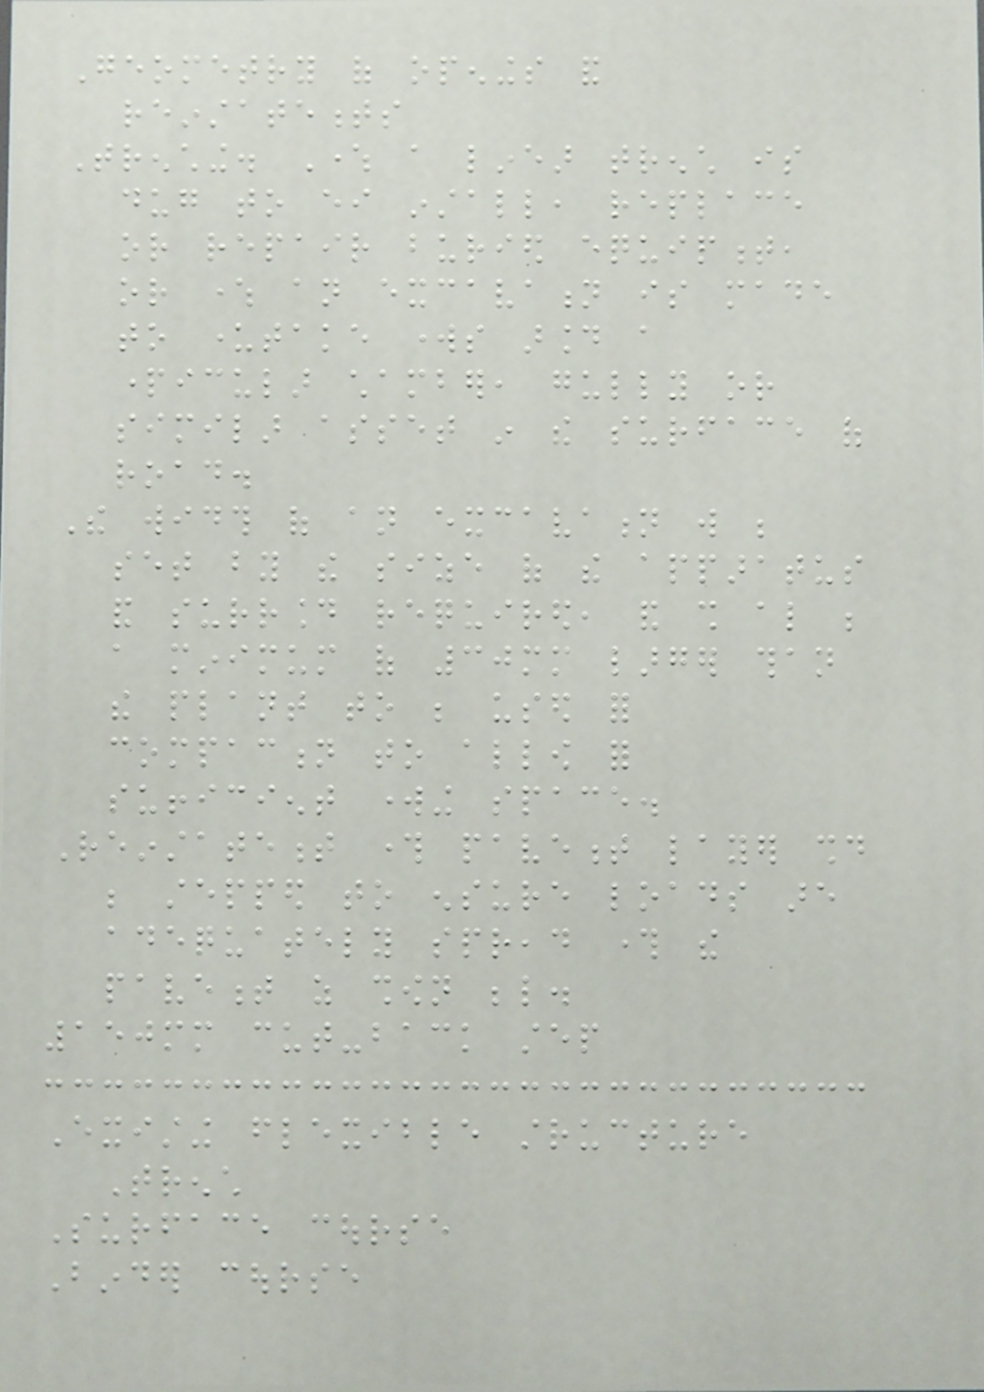Geometry of openings and
reinstatements
Trenching. Where a linear trench is
dug to either install, replace
or repair buried equipment,
or where an excavation is made
to undertake works around a
particular chamber, gully or
similar asset in the surface of
road.
The width of an excavation will be
set by the size of the apparatus
and surround required, and shall also be
a minimum of 30mm larger than
the plant to be used for
compaction to allow for
sufficient working space.
Reinstatement through pavement layer should
be stepped to ensure loads are
adequately spread through the
pavement as shown below.
150mm cut-back step
Existing flexible structure
Trench
Surface course
Binder course
